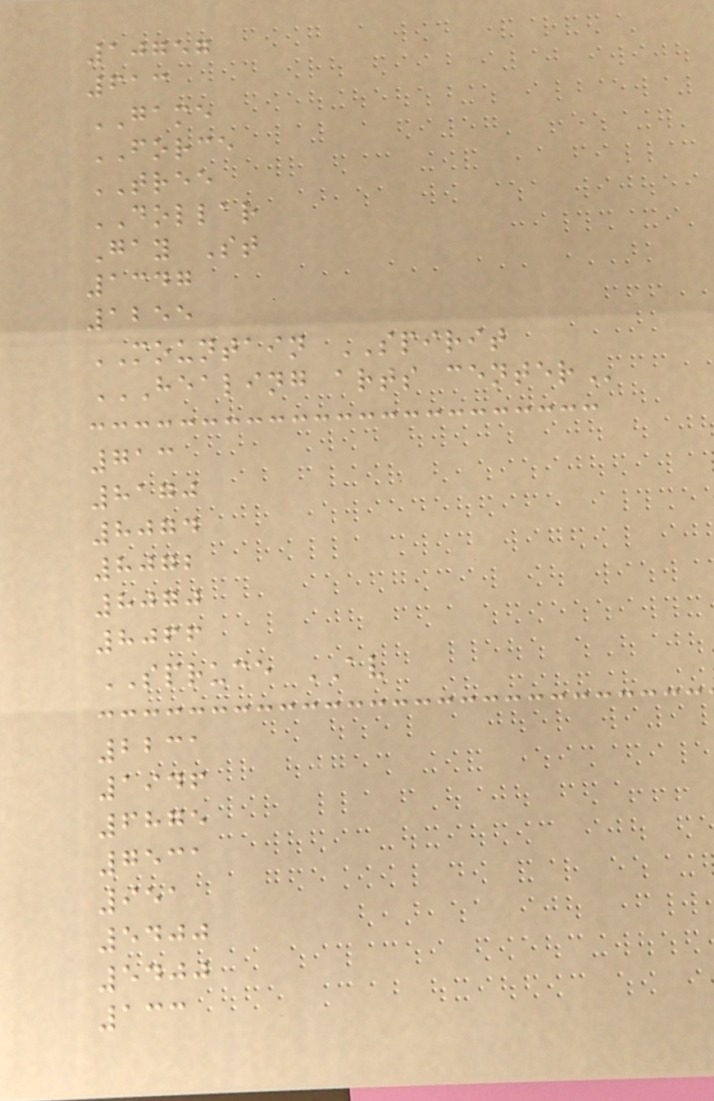10757
613
GAME
FORCE
TREE
DOLLAR
Gay St
1347
1255
MOUNTAIN SPIRIT
HEALING ARTS CENTER
713
8170
8074
8072
8070
8066
SPRUCE AV
2231
1946
6875
7531
951
5400
5400
133
